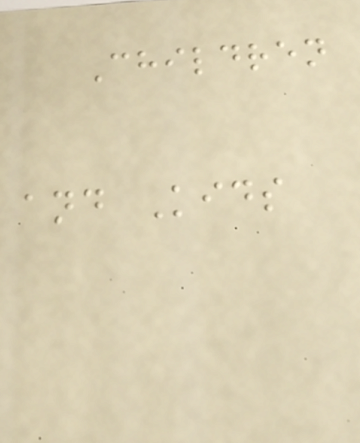Children
and Kids
